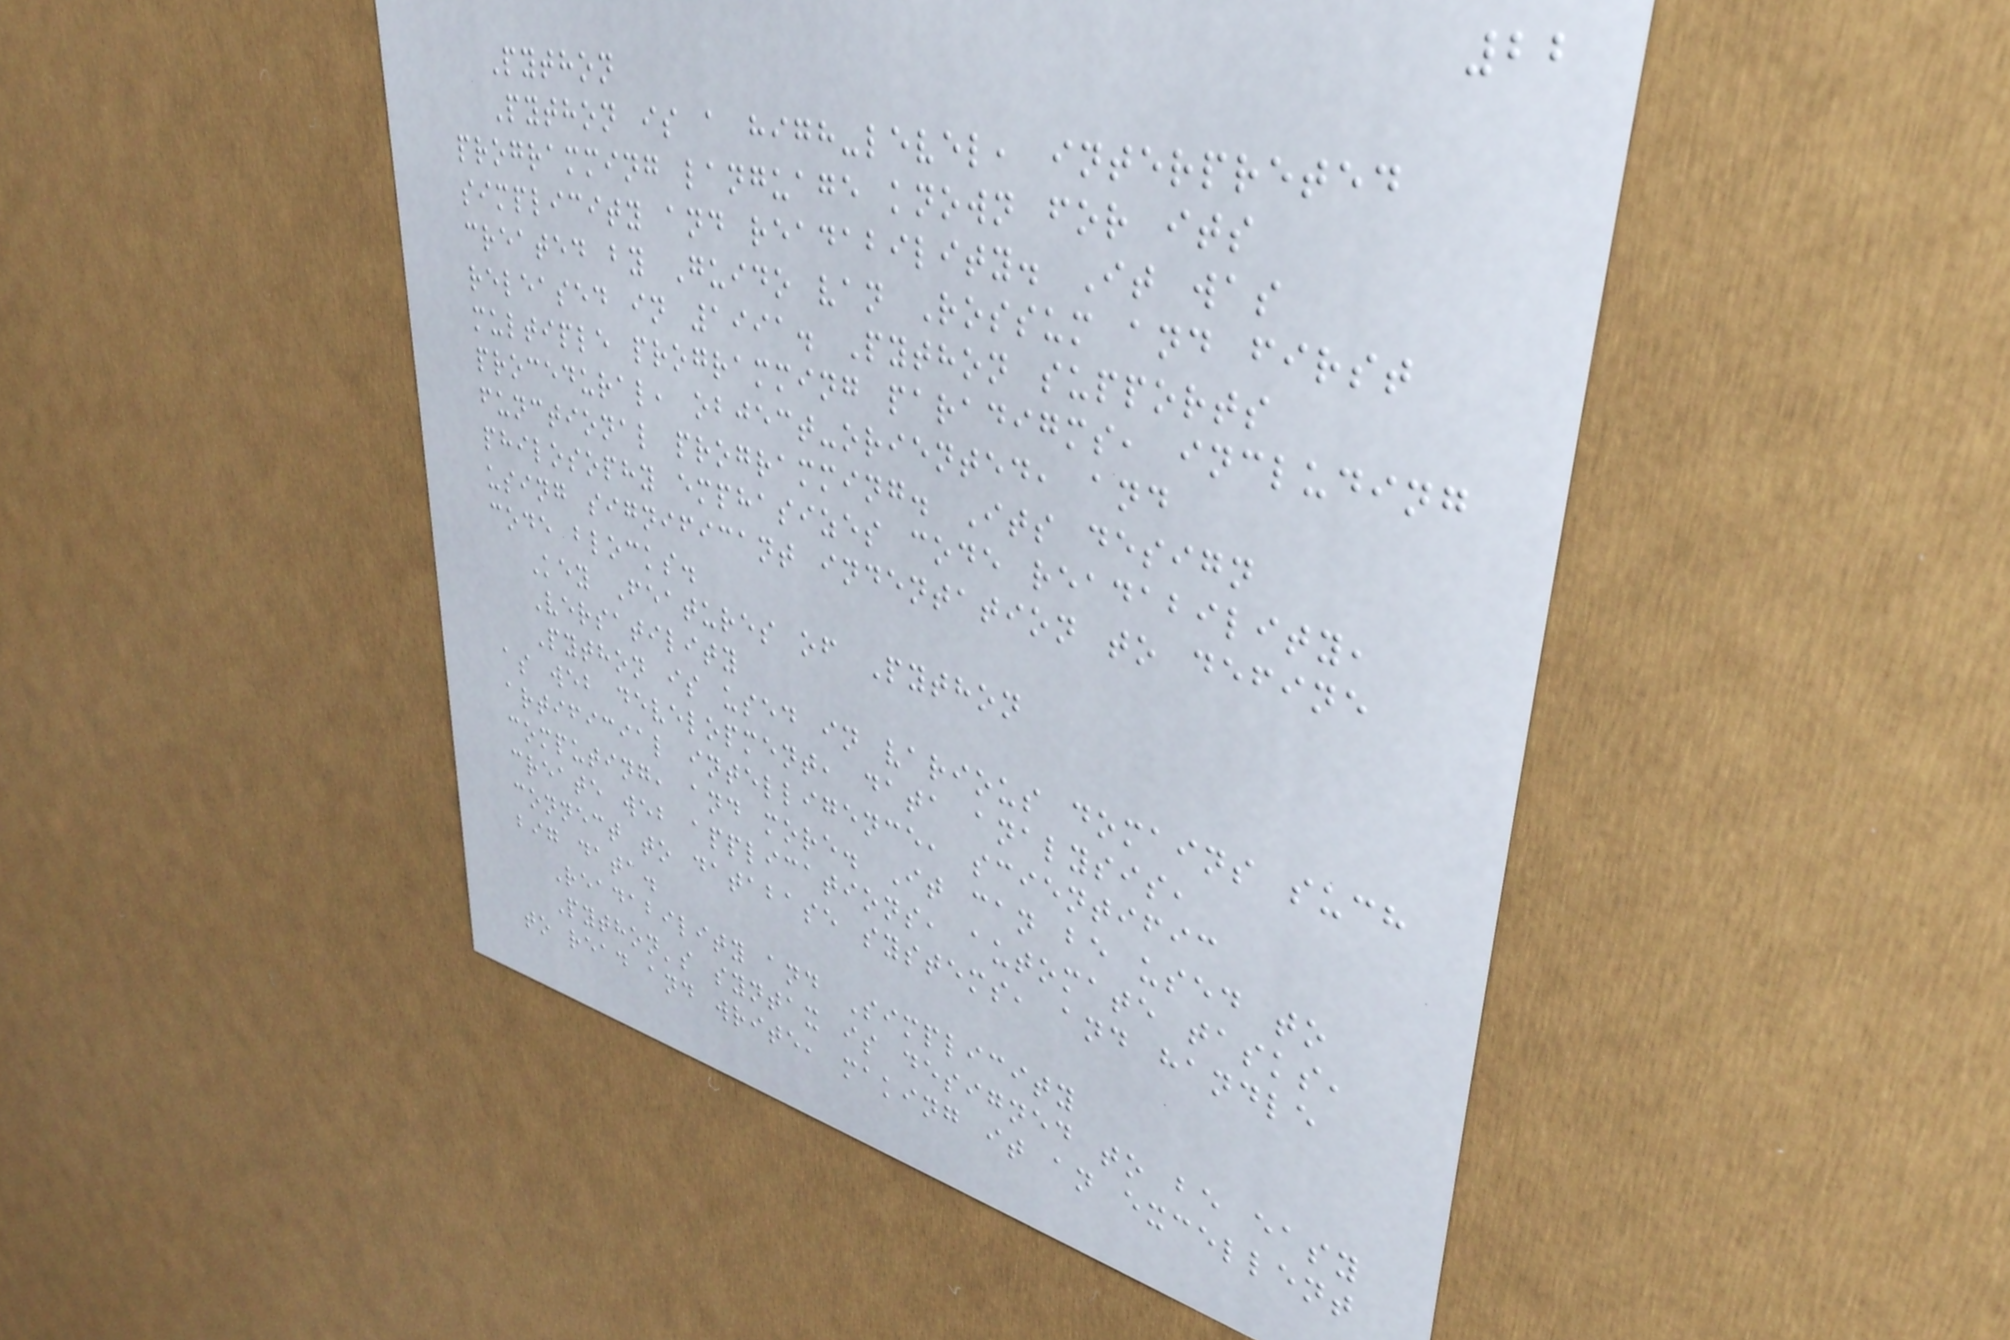22
Python
Python is a high-level, interpreted
programming language known for its
simplicity and readability. It was
created by Guido van Rossum and first
released in 1991. Python supports
multiple programming paradigms, including
procedural, object-oriented, and
functional programming. Its design
philosophy emphasizes code readability,
using significant indentation to define
code blocks.
Key Features of Python
Versatility
Python is used in various domains such
as web development, data analysis,
artificial intelligence, scientific
computing, and more. It can be used to
create web applications, automate tasks,
connect to database systems, and handle
big data.
Readability and Simplicity
Python's syntax is designed to be easy
to read and write, making it an excellent
